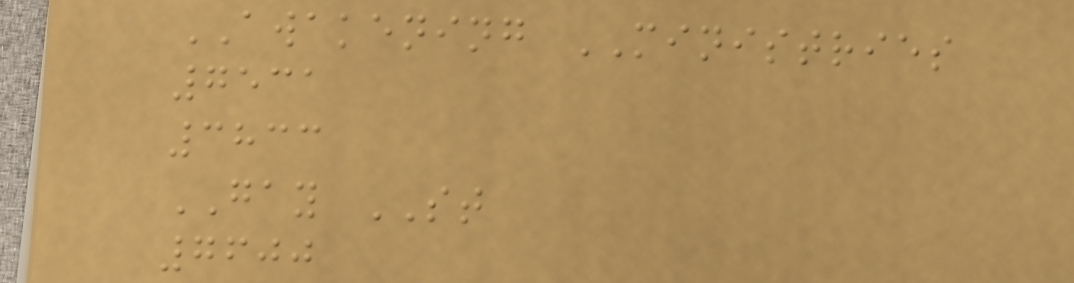AWAKENING MINISTRIES
7531
3833
GAY ST
7600
